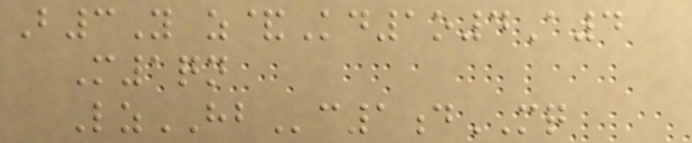B3Y z&Kd1o4A4
M1qn
LzHBc1dMQ
